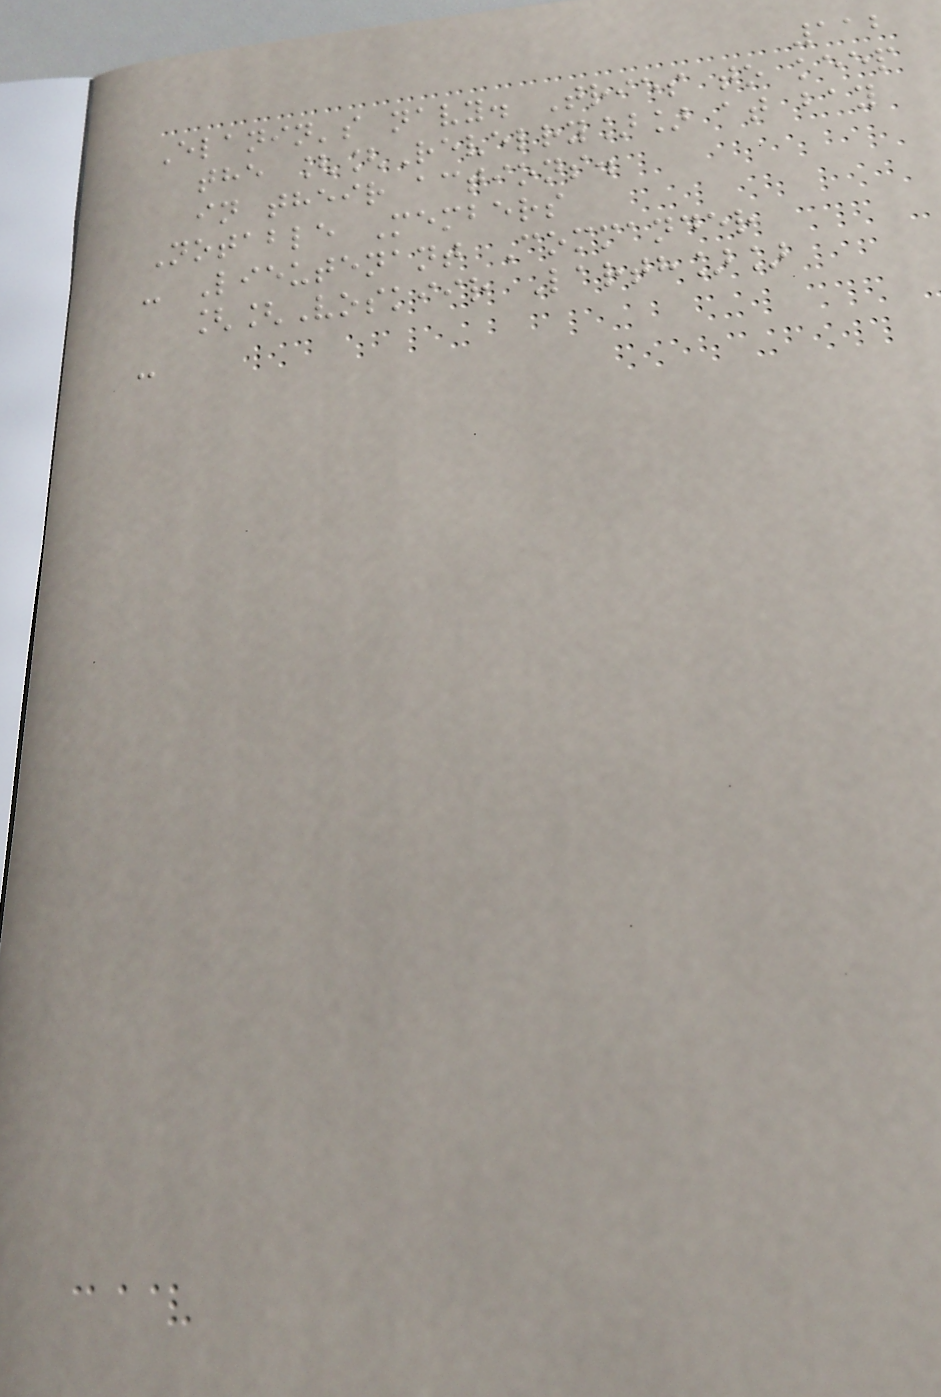112
Elanin's navy. Tries to keep
the [[Revelry]] at bay
in their actions.
Notable Members
- Lieutenant Commander
[[Voskiir Larth]]
-
